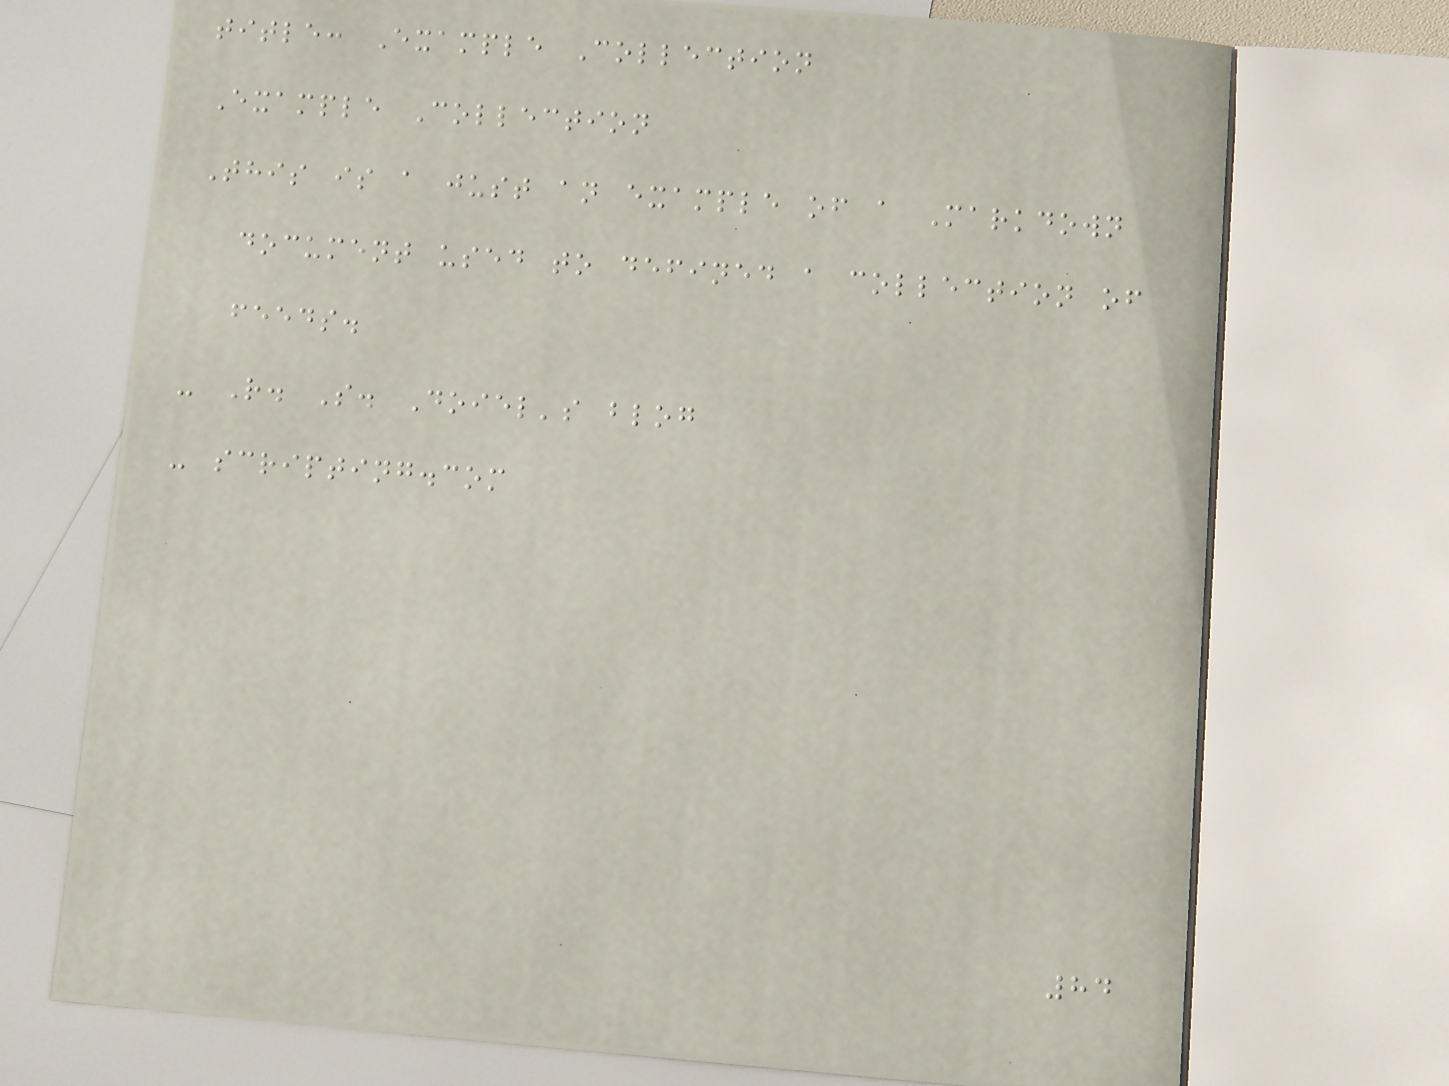title: Example Collection
Example Collection
This is a just an example of a Markdown
document used to defined a collection of
feeds.
- R. S. Doiel's blog
- scripting.com
84
